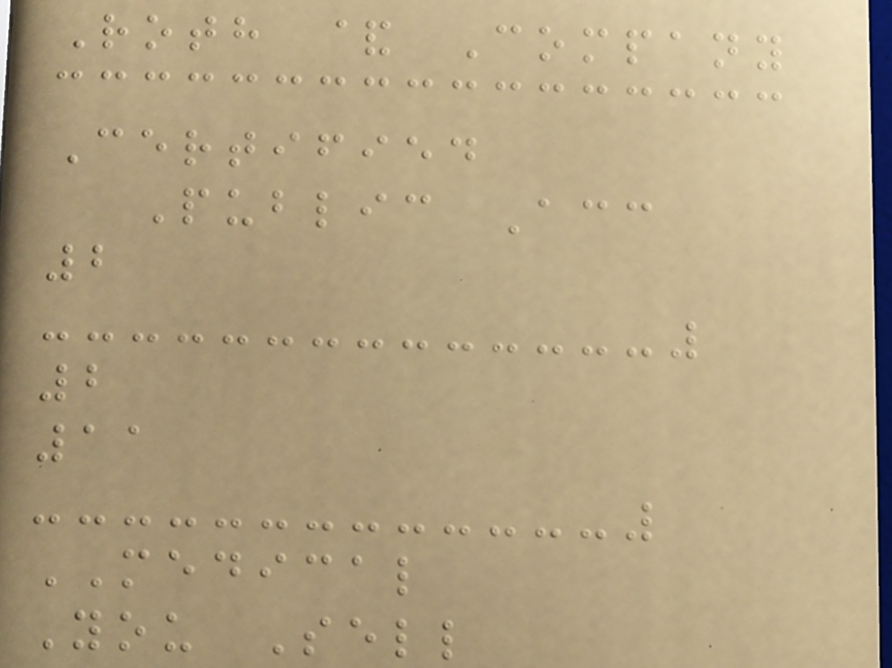Roth & Company
Certified
Public Acc
2
2
11
MEDICAL
You Sell
